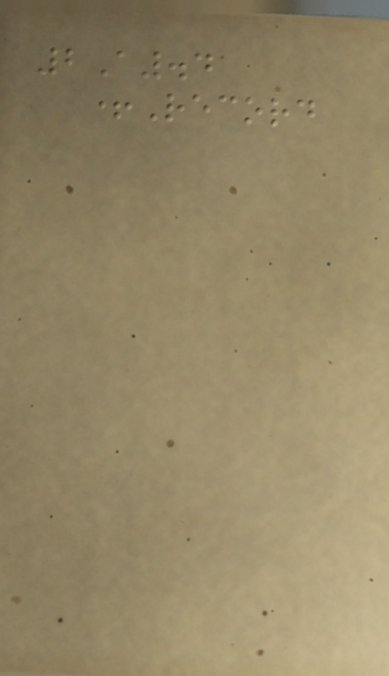2A.4
+Record
